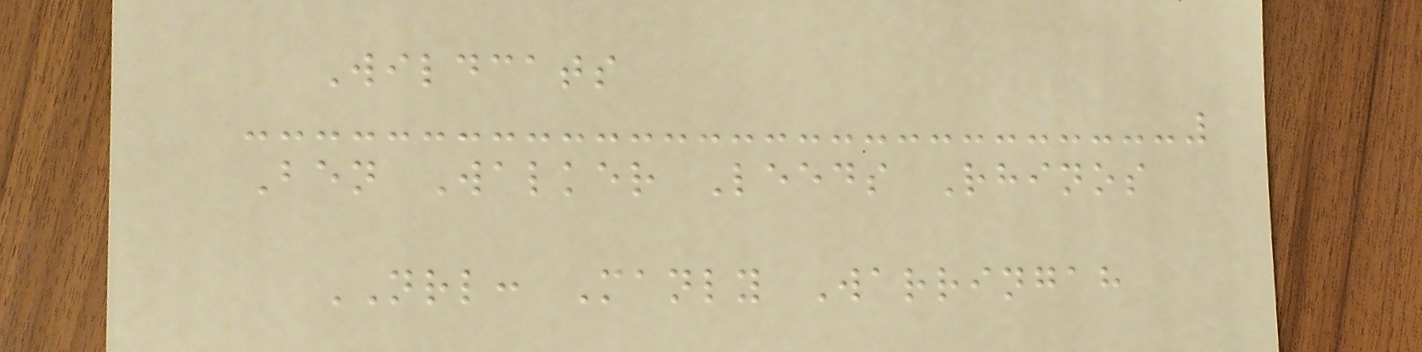Wildcats
Ben Walker Leeds Rhinos
NRL: Manly Warringah
